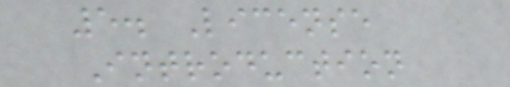5. License
Introduction
